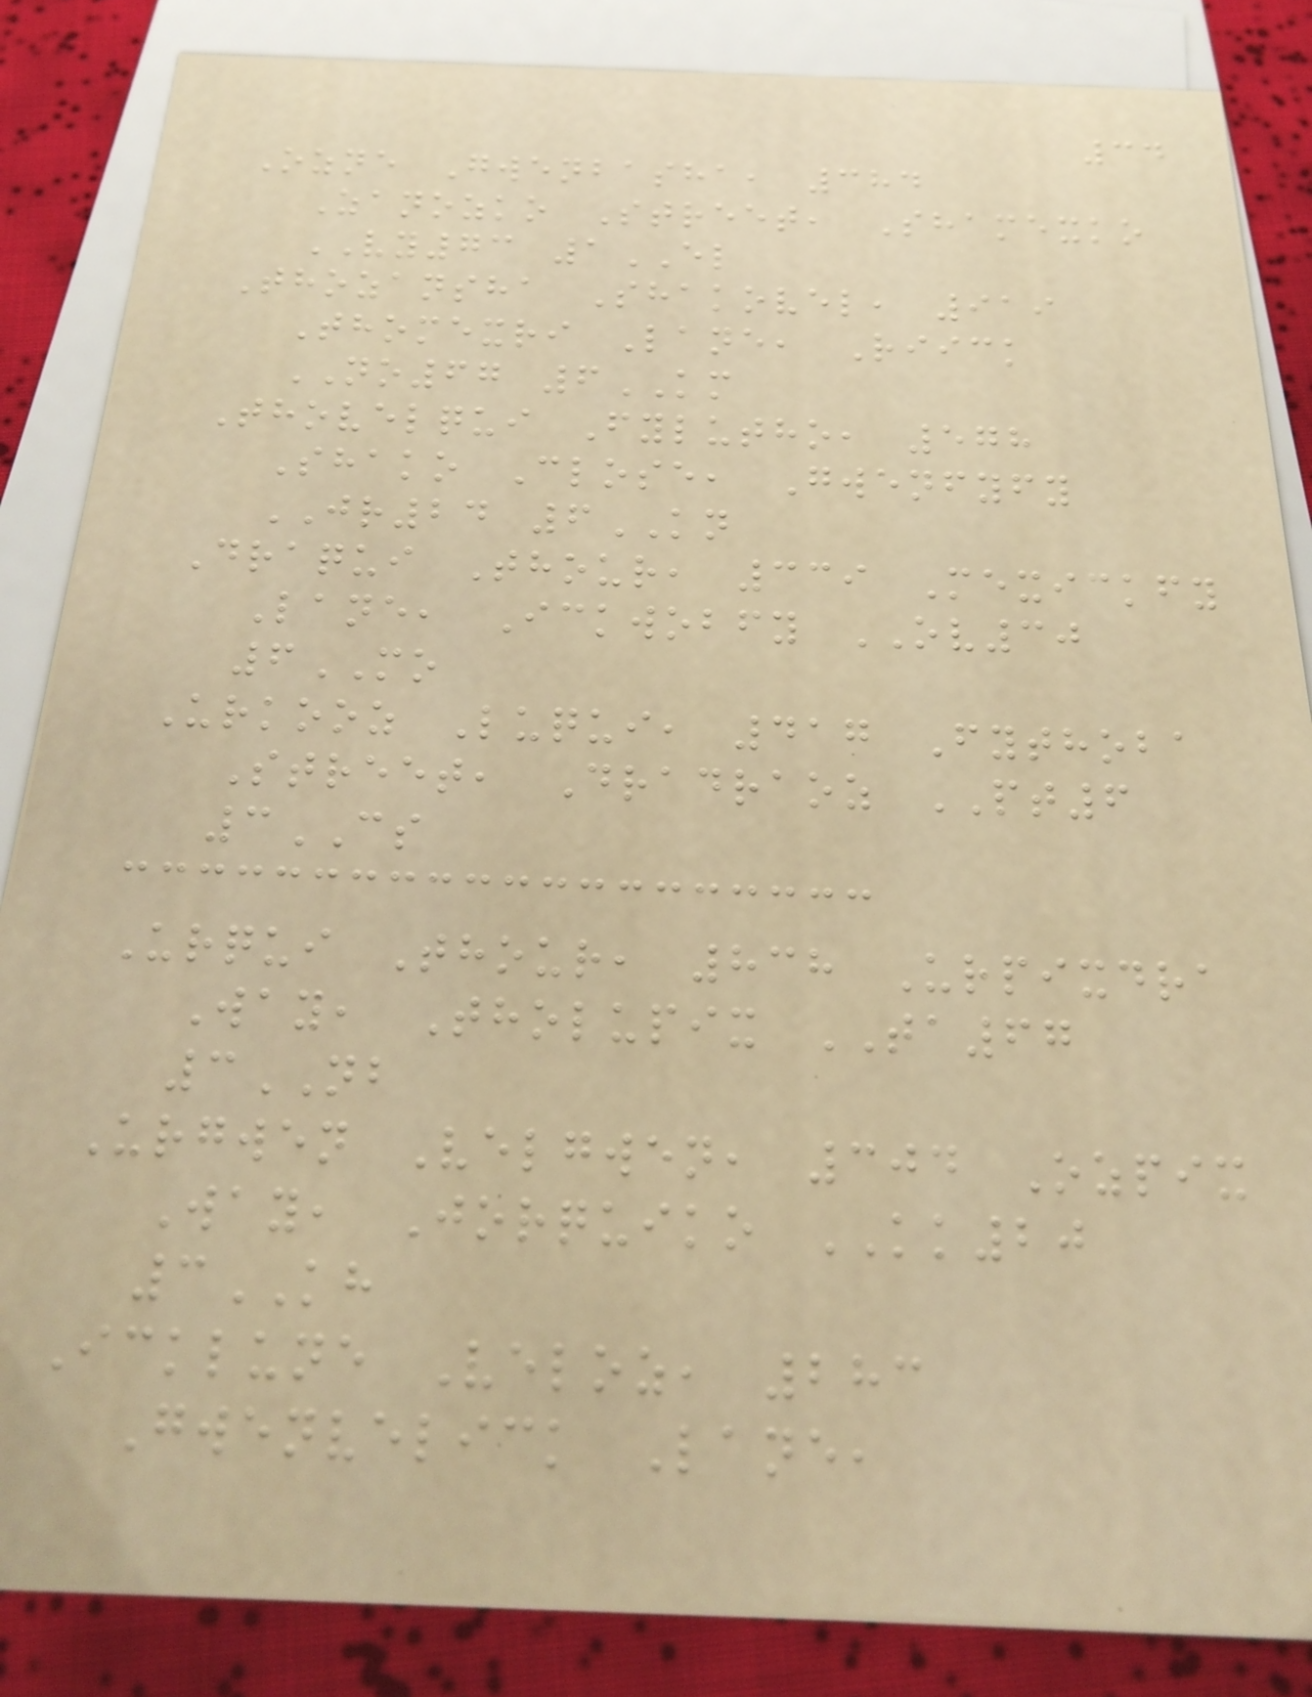34
Ozne Gwenbasha, 384
Zanozko Street, Shamexko
VY73 1EL
Thozansha Shakovel, 919
Thomexri Lane, Riick
NO67 6KM
Thovelqui Fylutho, 578
Shako Close, Gwenfyfy
JR24 6KN
Draqui Thour, 339 Mexickfy
Lane, Ickwobfy OV30
6MO
Urkooz Luqui, 417 Fythoba
Street, Dradraoz PT6
3CS
Urqui Thour, 838 Urpixdra
Way, Tholupix TA67
3NB
Urgwen Velgwen, 304 Ozpix
Way, Jorquiko KK20
3KH
Icklune Veloz, 283
Gwenvelick Lane,
